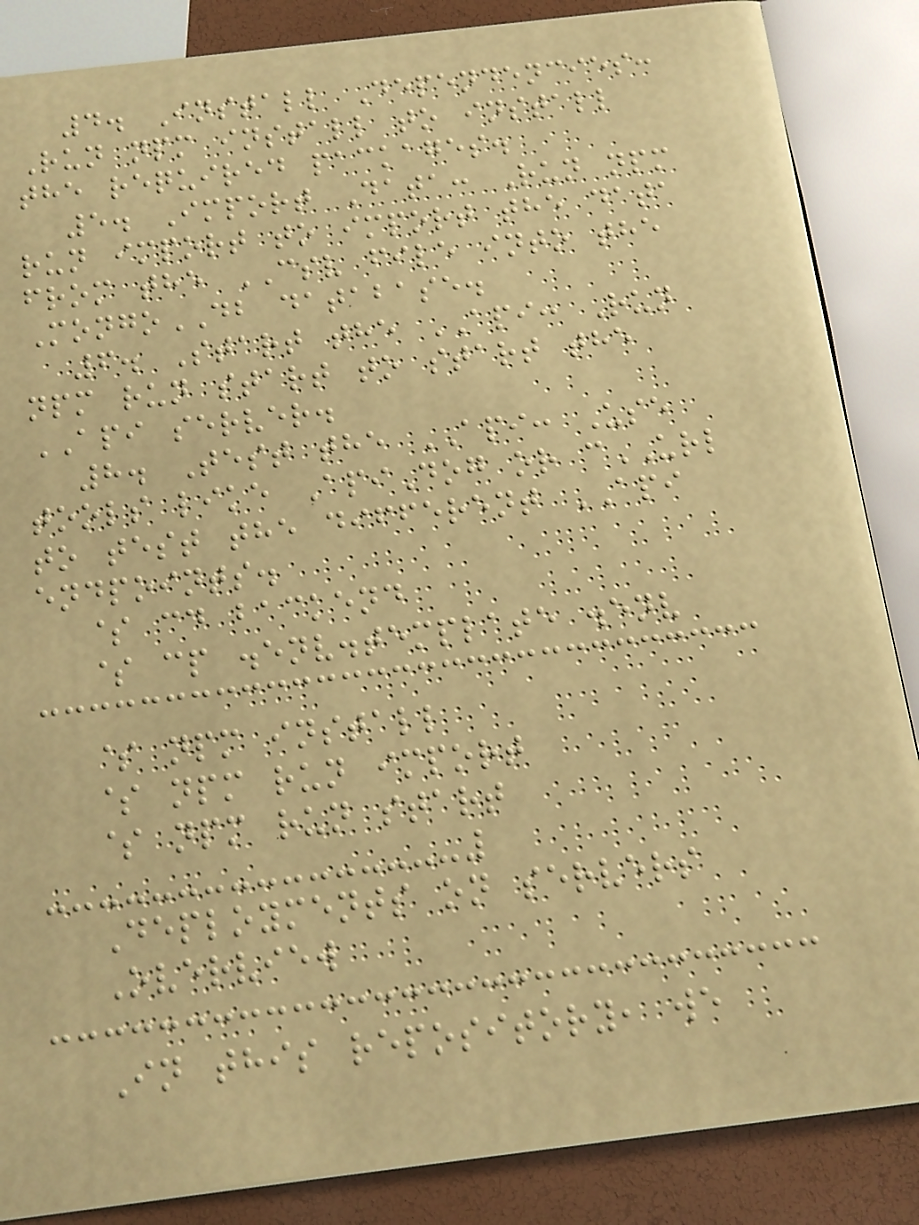4. Install Dependencies:
Run npm install to install
the required packages.
5. Import Data: Run npm
run import to import the data
from the CSV file into the
MongoDB database.
6. Start the API: Run
npm run start to start the
API server.
8. Test the API: Use
tools like ApiDog or cURL
to test the different API
endpoints.
$ cd backend
$ cp .env.template .env
$ npm install
$ npm run import
$ npm run start
Deployments on servers
Overview
In this repository, we
